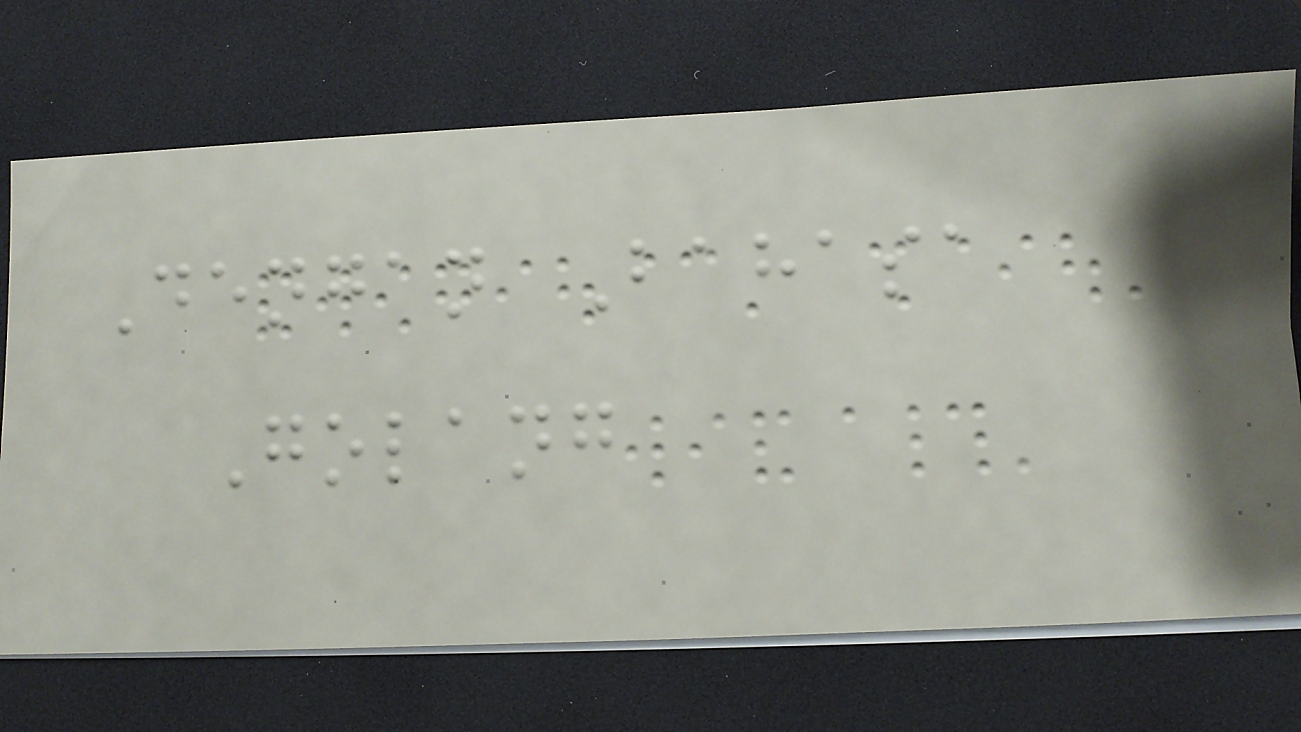Dengan Bahasa
Golang
